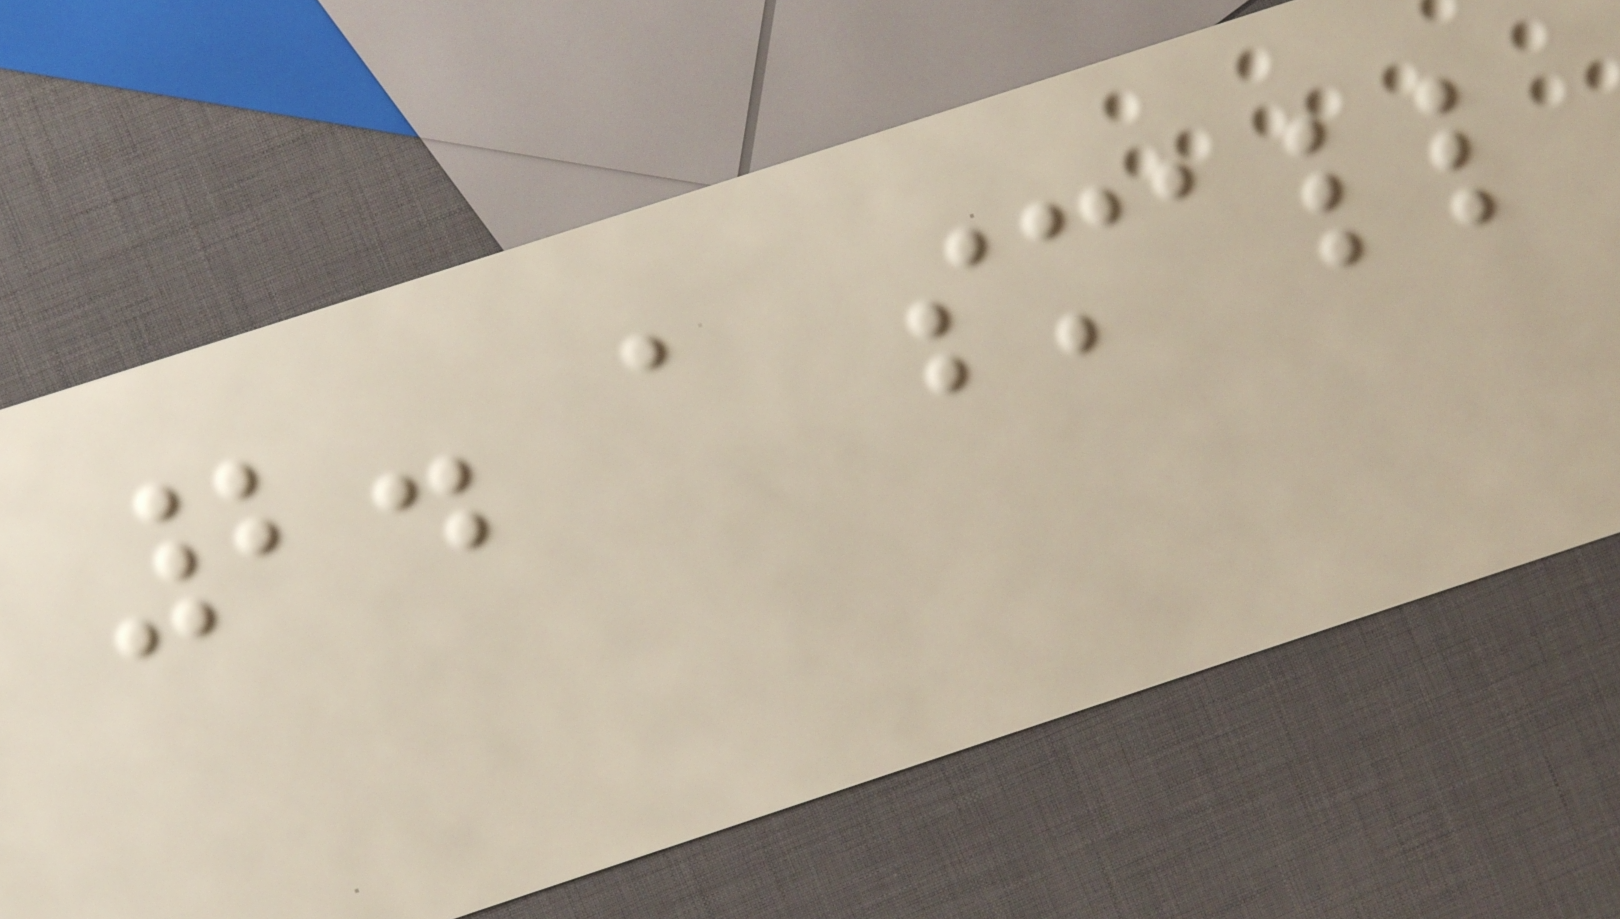2. a small
